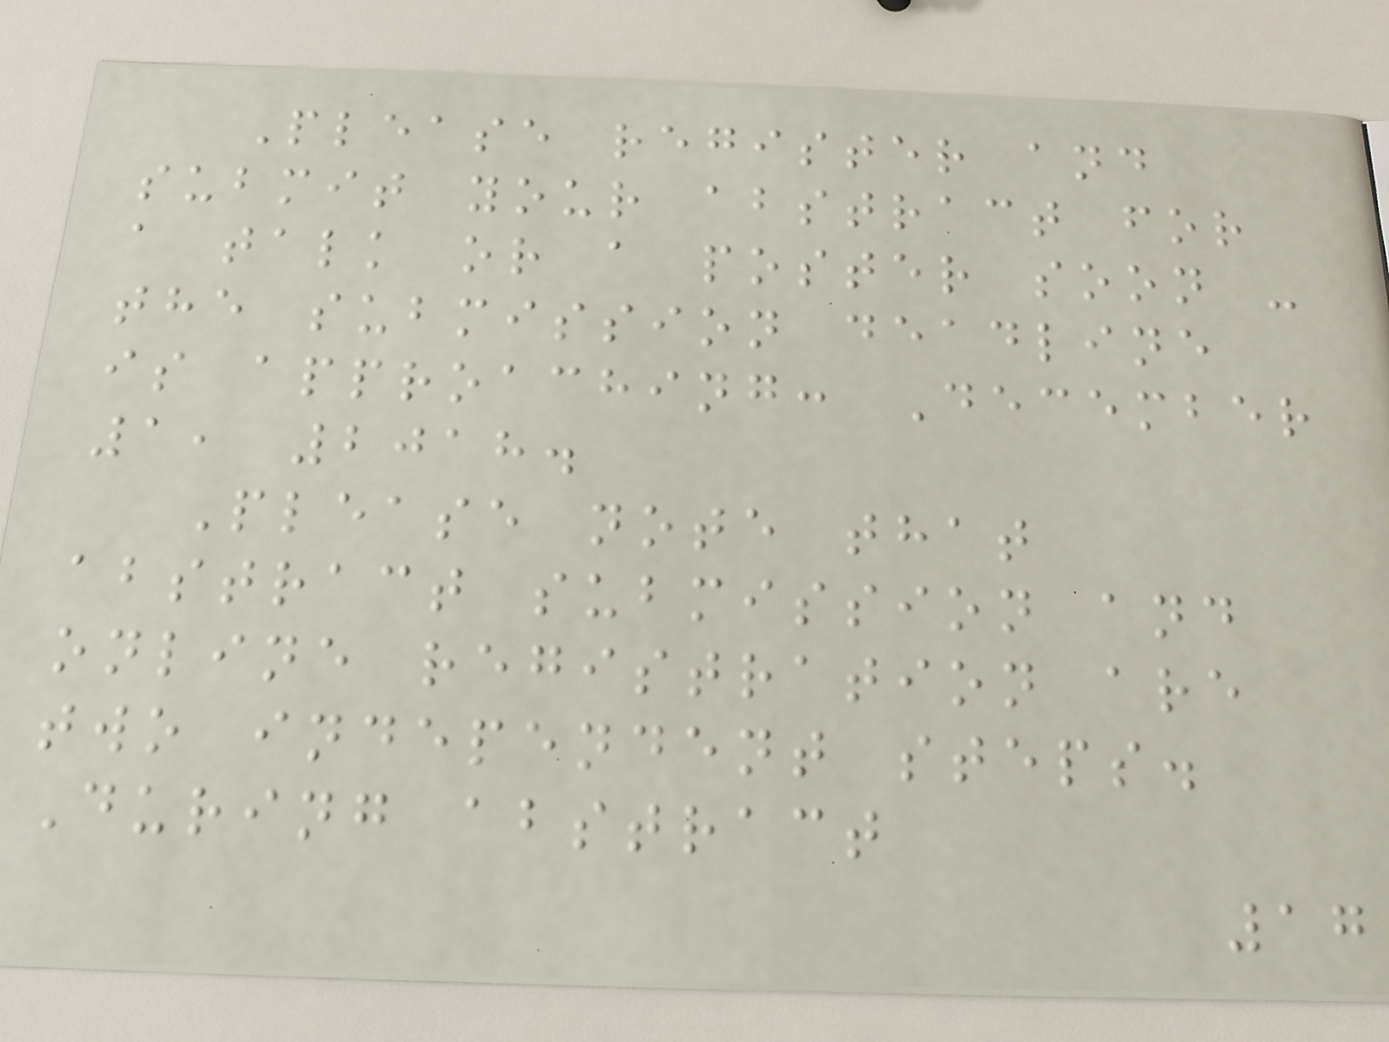Please register and
submit your abstract for
a talk or a poster soon -
the submission deadline
is approaching: December
1, 2018.
Please note that
abstract submission and
online registration are
two independent steps.
During abstract
17
